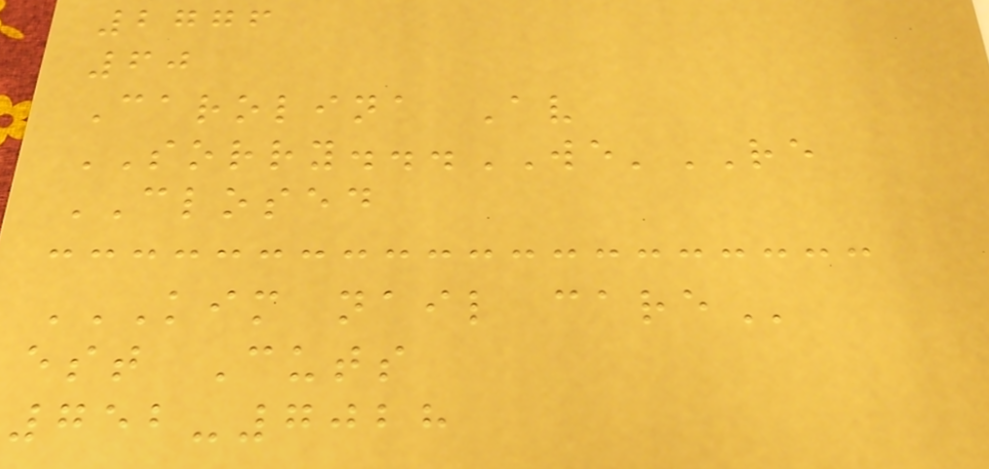2776
60
Carolina Av
SORRY...WE'RE
CLOSED
KIM NAIL CARE
est Cuts
752-7028
